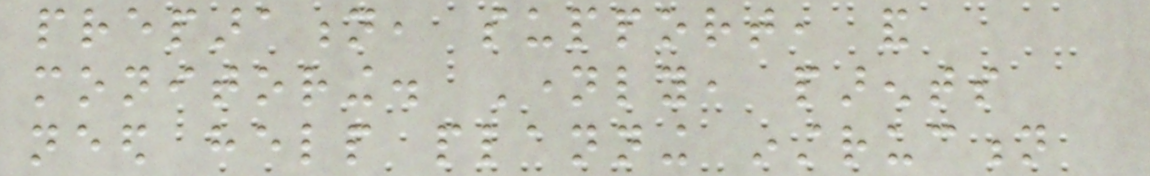preparation, support, and
monitoring. Namely, parents
need help planning instruction
